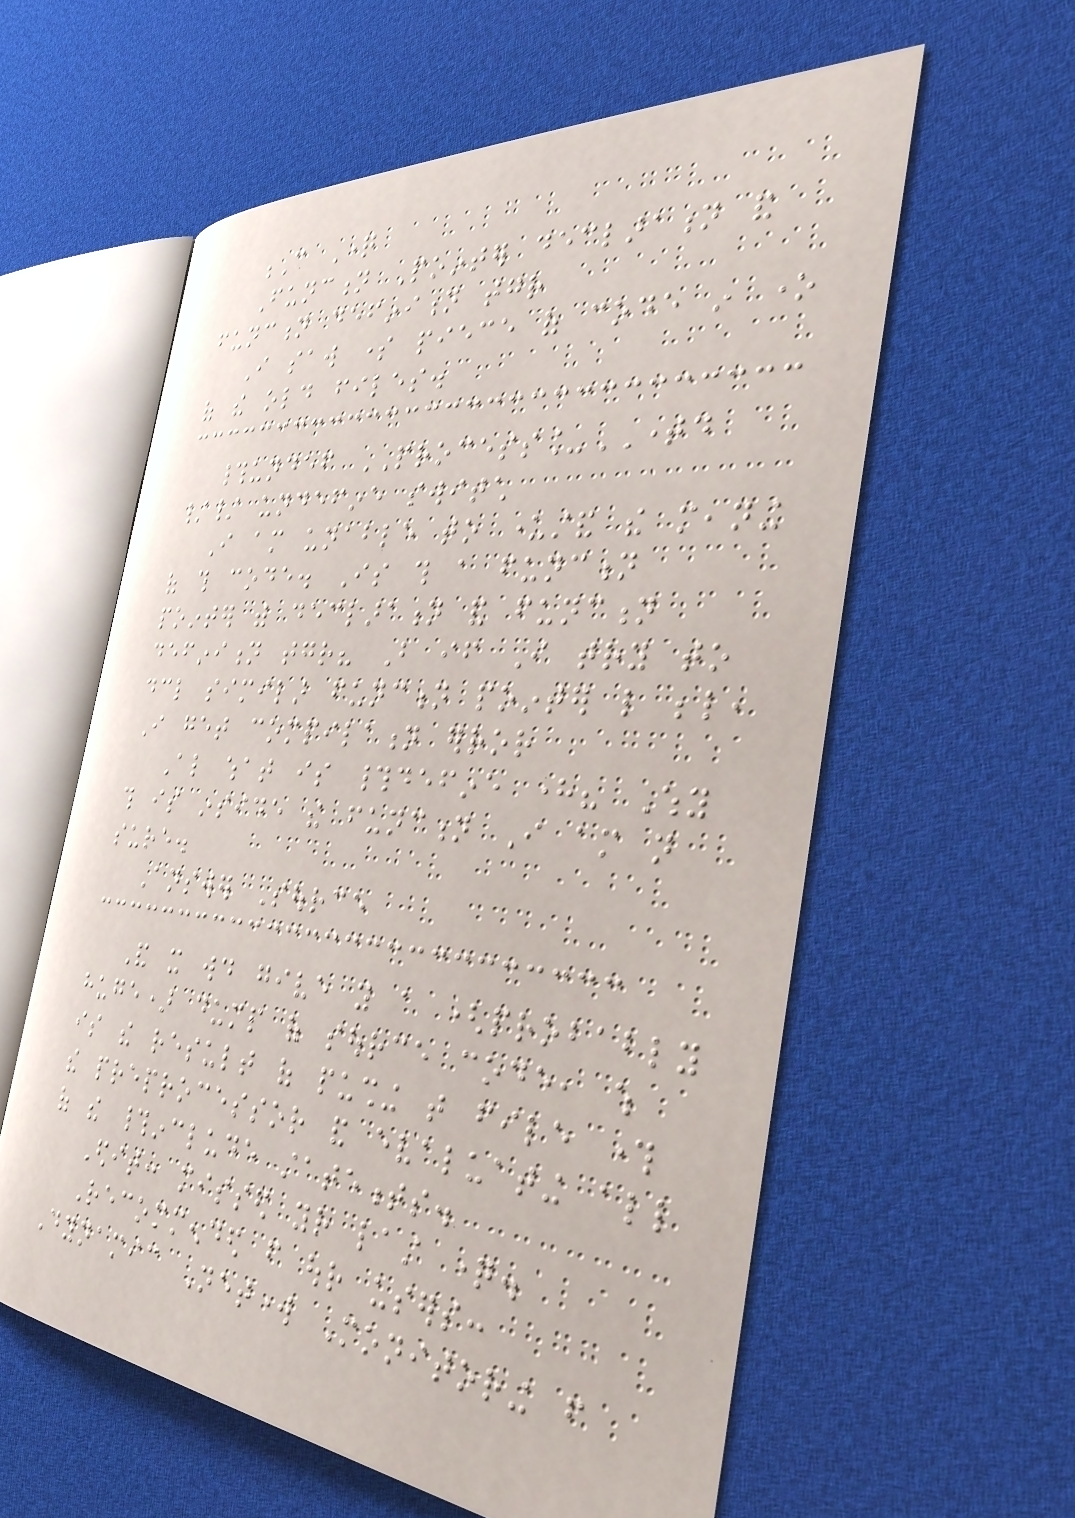C Question
Function Pointer declaration and
function definition together
I saw some piece of code in one
of the old files.
#undef PROCESS_TIMED
// undefine switch
I am unable to understand the meaning
of this code. Is this a function
pointer with declaration and function
definition together? But if I try to
declare similar function pointer like below,
I get compilation error
Also what is #define here? Why
this is inside the function I am not
sure.
Answer Source
And it would give you a (probably
huge) dump of source code, which
is the result of pushing that file through
the preprocessor and evaluating all
of the #include statements.
Edit: missed your last question.
Recommended from our users:
Dynamic Network Monitoring from
